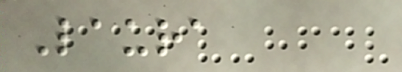Laura
